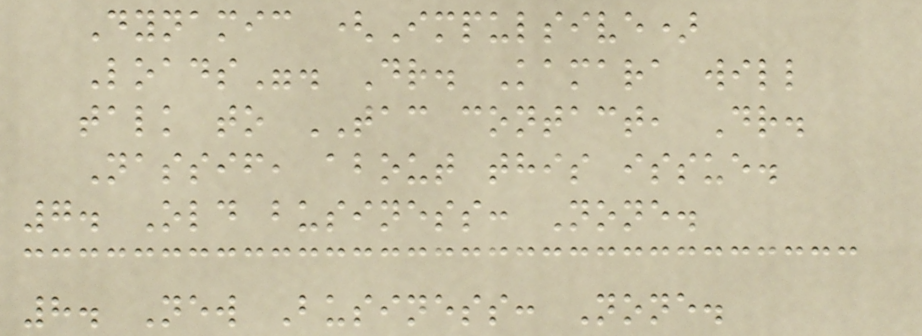Dynamic (Impulsive)
Loads". Dr. Kamara will
talk to TAC contact, Dr.
Nassif, about this issue.
7. Old business: None.
8. New Business: None.
